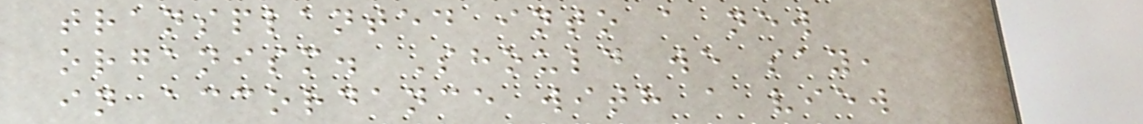transplanted into a new
organism. Should we say,
in accordance with a view
